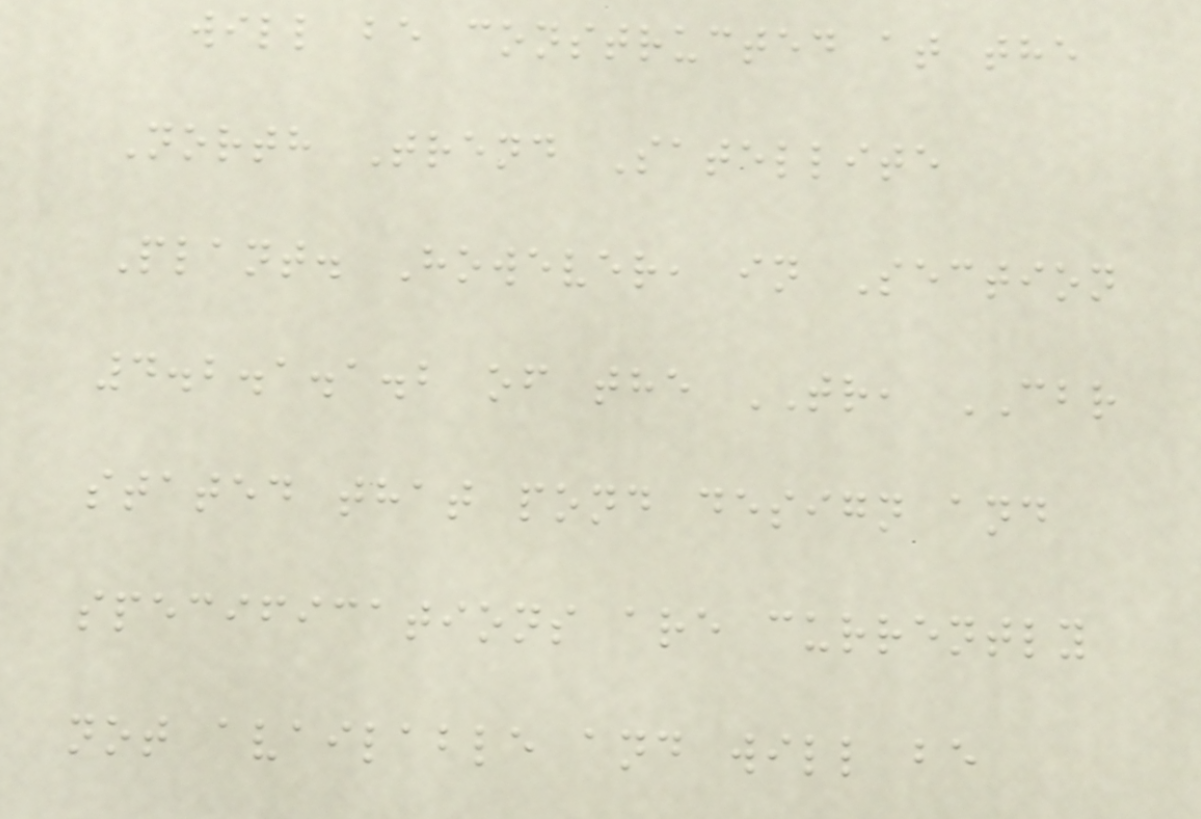will be constructed at the
North Trend Satellite
Plant. However, in Section
4.2.1.1.2 of the TR, CBR
stated that pond design and
specifications are currently
not available and will be
